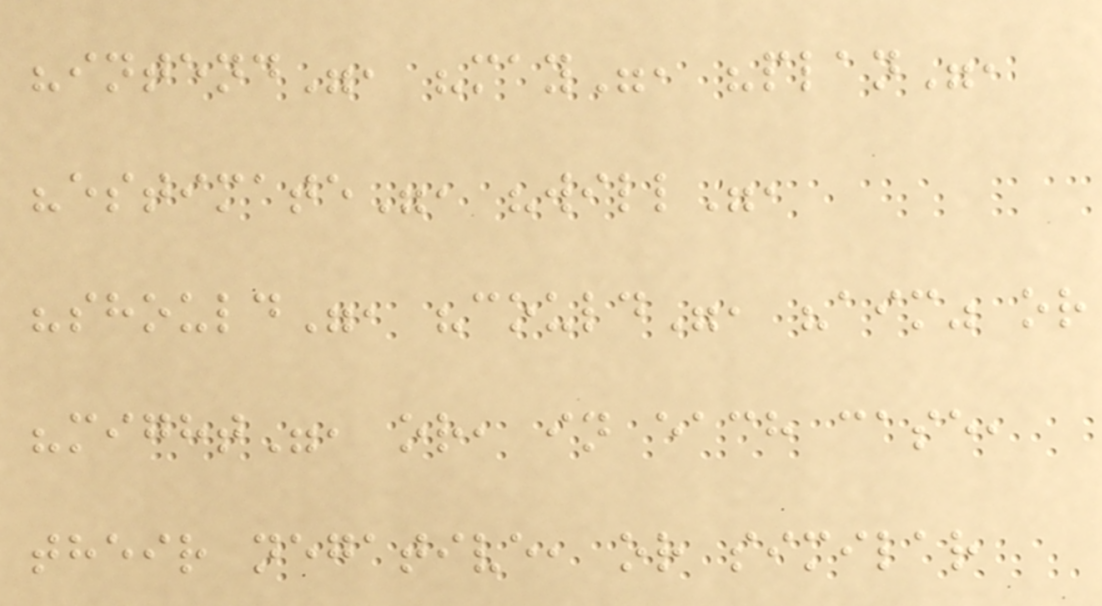"intend", "may", "plan",
"estimate", "will",
"should", "could", "aim" or
"might", or, in each case,
their negative, or similar
